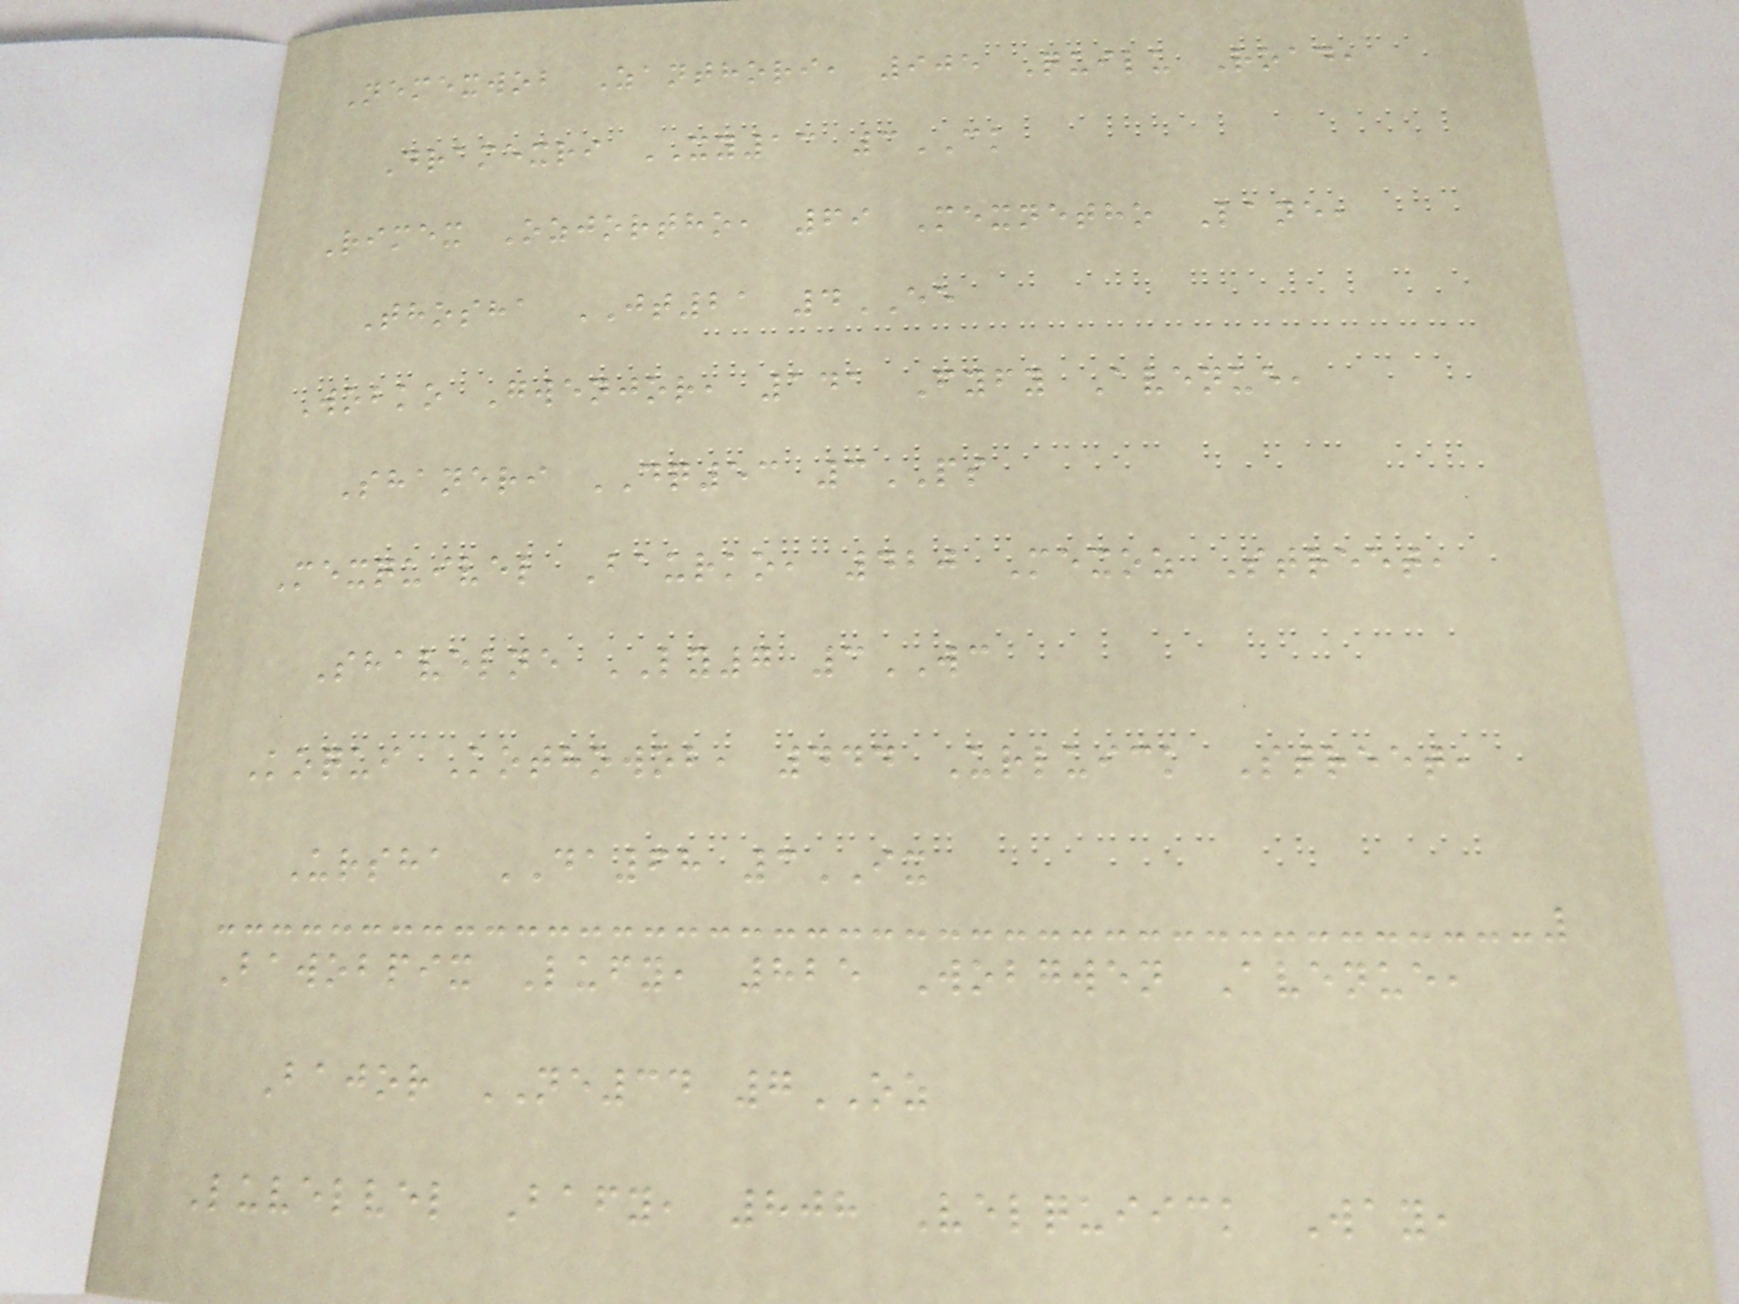Nemexwob Zanthori, 905 Quilu Road,
Dramexri XY13 3CK
Rimex Ozjortho, 69 Mexnetho Lane,
Thosha JT21 4EE
Wobko Gwenjor, 141 Fyfy Avenue,
Shaneri DQ53 3PS
Mexquivel Baurko, 420 Mexoz Street,
Shavelne LY7 3WC
Koqui Kothowob, 444 Urluick Street,
Ursha DA68 3IX
Bawobpix Lufy, 825 Wobgwen Avenue,
Bajor NE34 7OZ
Luvelvel Bafy, 808 Velquiick Way,
